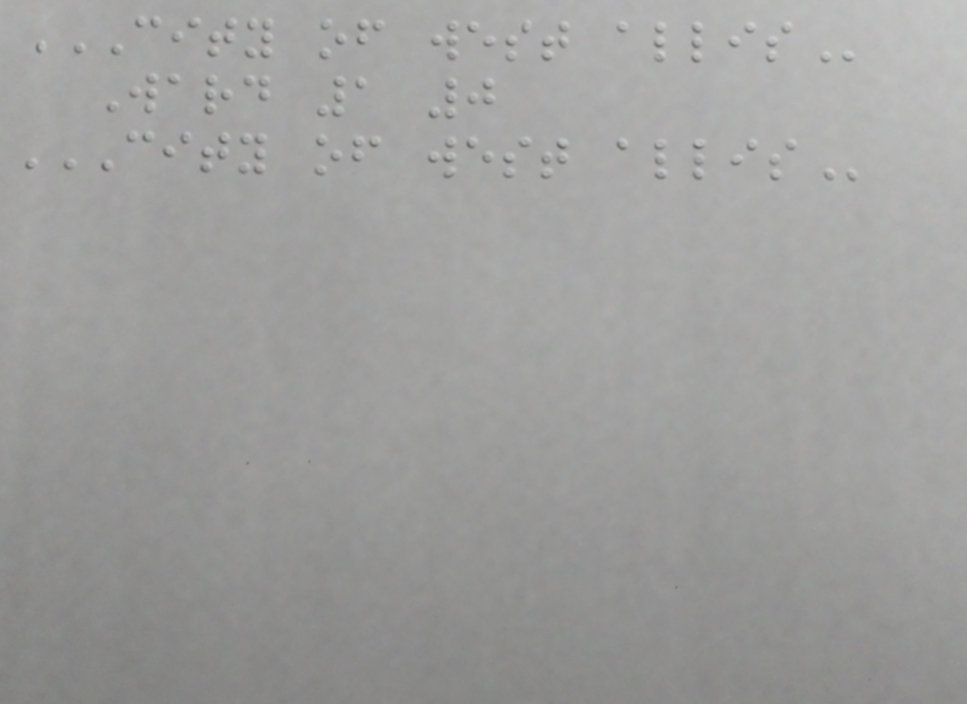CITY OF WEST ALLIS
Ward 1 0
CITY OF WEST ALLIS
